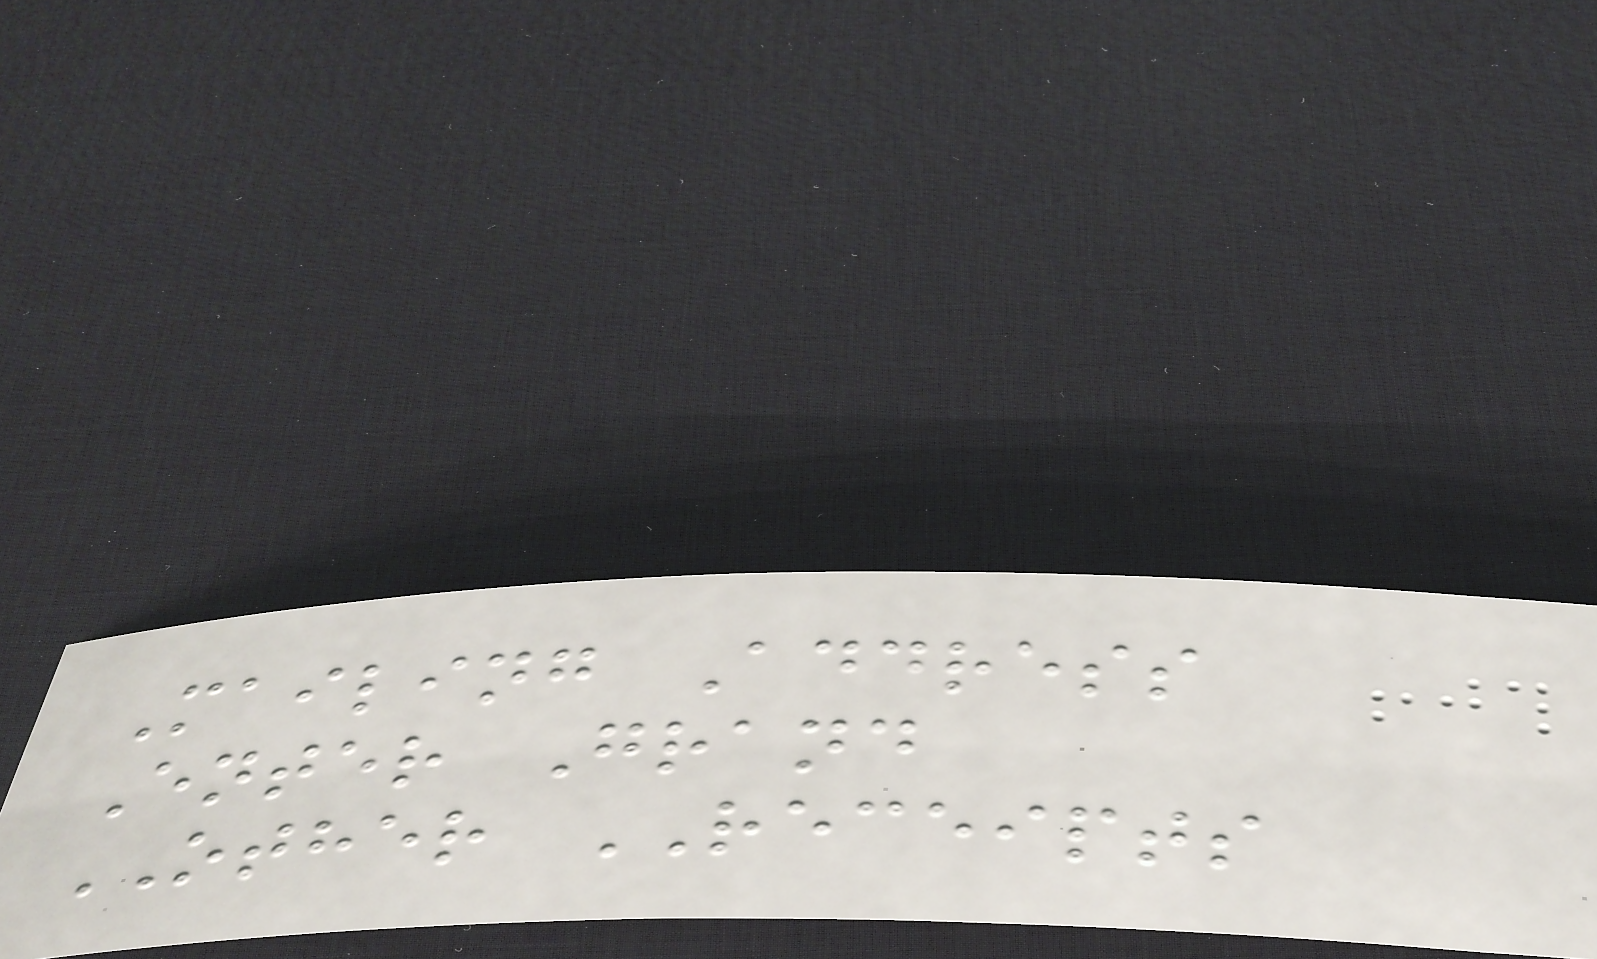Mailing Address
Enter Grand
OTHER RECEIPTS
